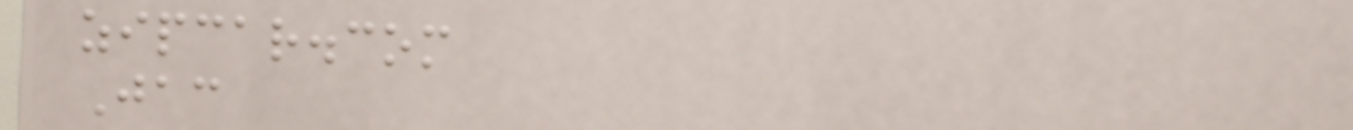zipcar.com
Jac
